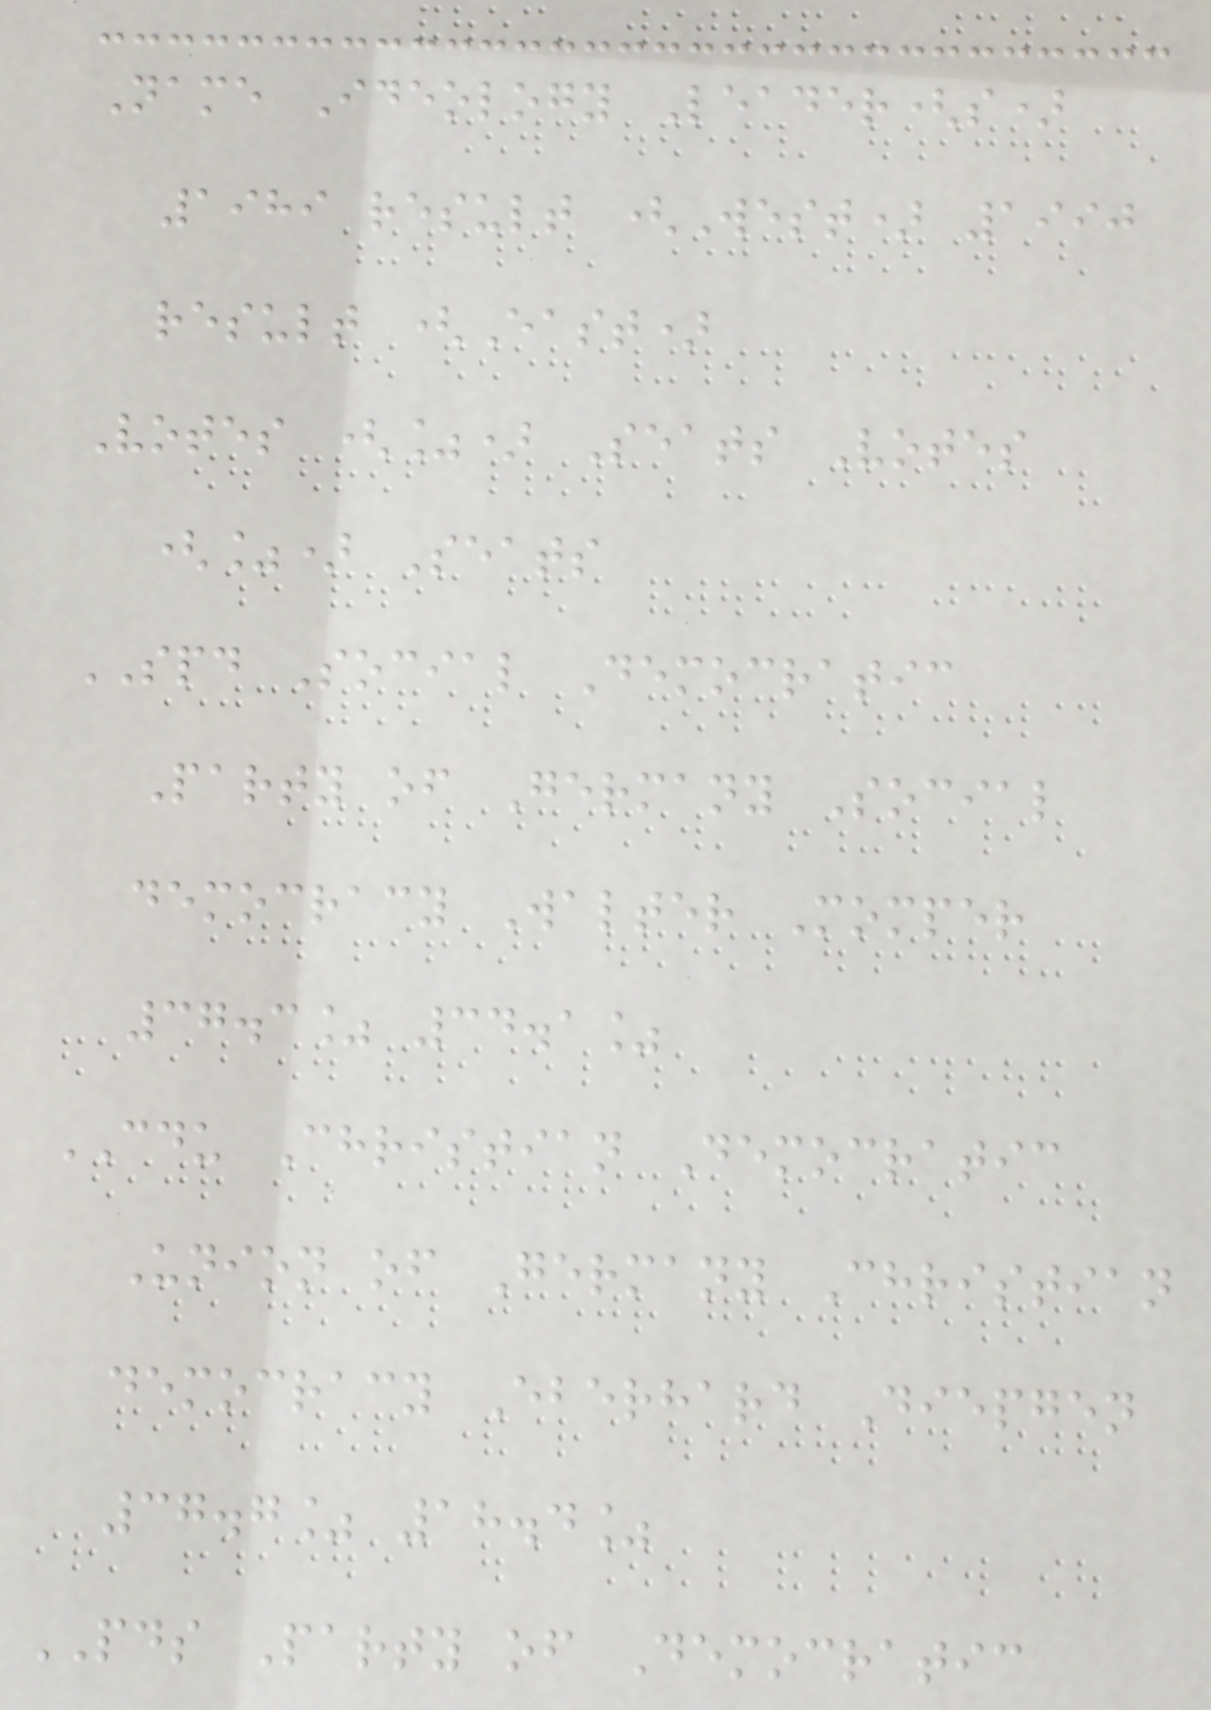Name Ideology Leader(s)
1989 result (West) 1990
result (East)
Votes (%) Seats Votes
(%) Seats
SPD Social Democratic
Party of Germany Social
democracy Walter Momper
37.3% 34.1%
CDU Christian Democratic
Union of Germany Christian
democracy Eberhard Diepgen
37.7% 18.4%
PDS Party of Democratic
